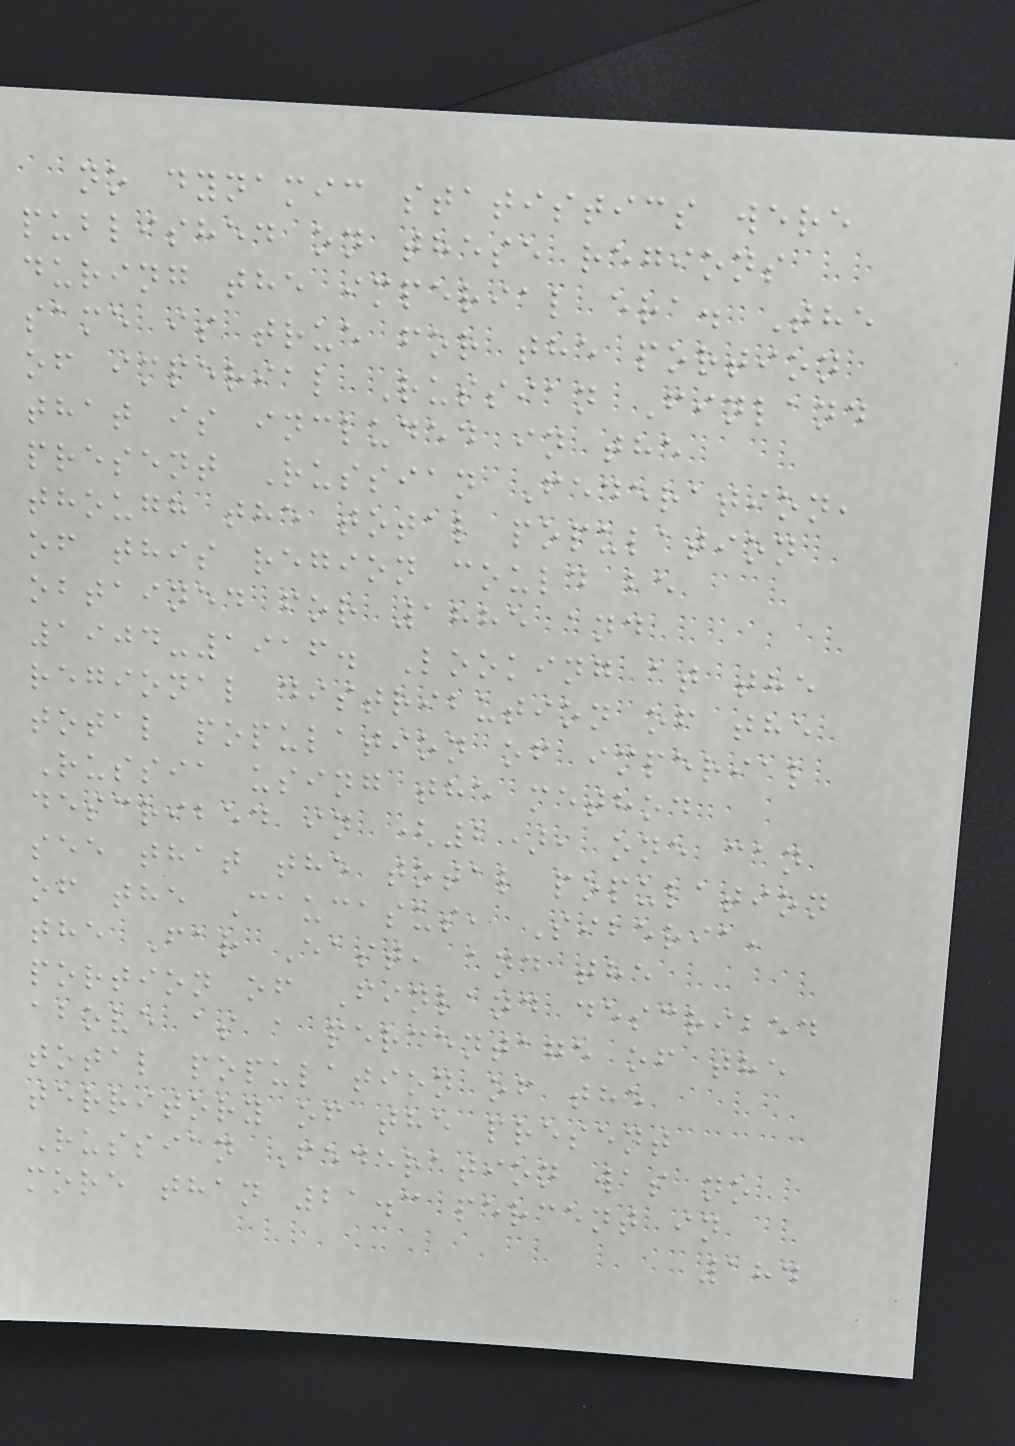no dynamic statistics were
published on these regions
during the imperial era. The
same is true for the portion
of imperial Russian Finland
that is included in the
present Russian Federation,
though the total population
of this region could be
obtained for 1885 and
1904-1916. Looking at the
regional distribution of the
total population of imperial
Russia using the method
described in (2), one can
see that the total population
of the Caucasus, Siberia,
the Far East, and the
portion of Finland described
above as a percentage of the
total population of the
territory of the present
Russian Federation was no
more than 21.3 percent in
184
